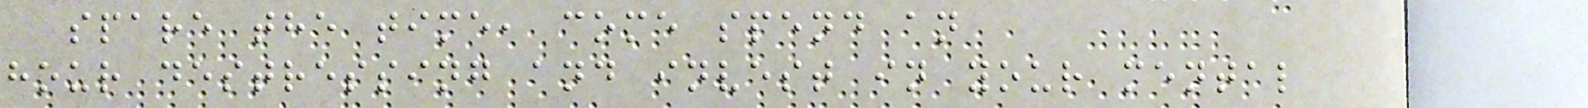spare the time, come spend an
hour destressing and invest in your mental
